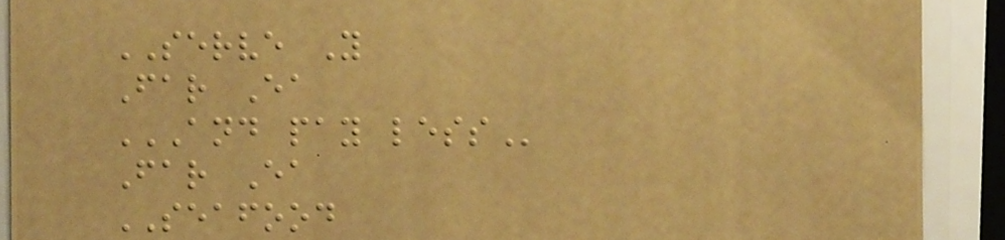SERVE Y
Far Ea
AND PAY LESS
Far Ea
SEAFOOD
